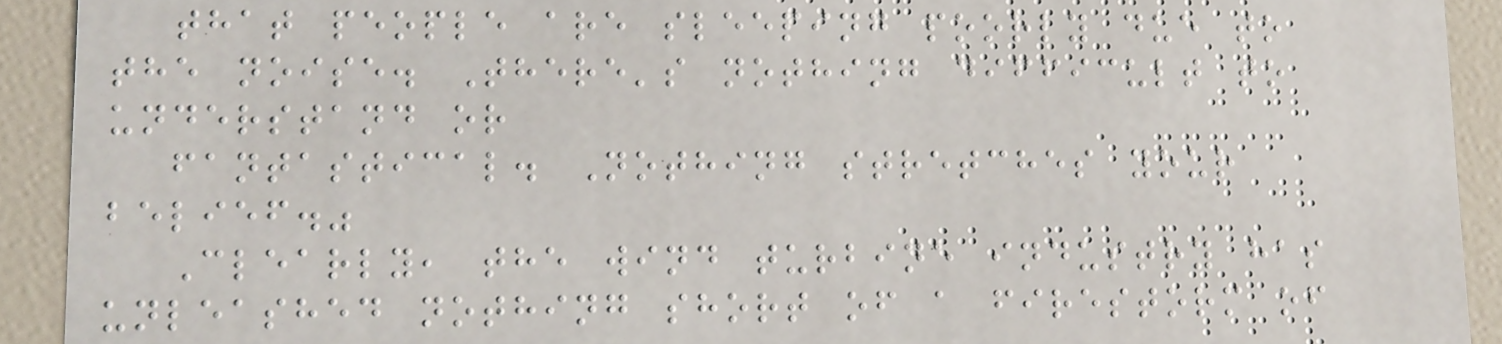that people are sleeping poorly due to
the noise. There's nothing difficult to
understand or
fantastical. Nothing stretches your
belief."
Clearly, the wind turbine industry has
unleashed nothing short of a firestorm of
